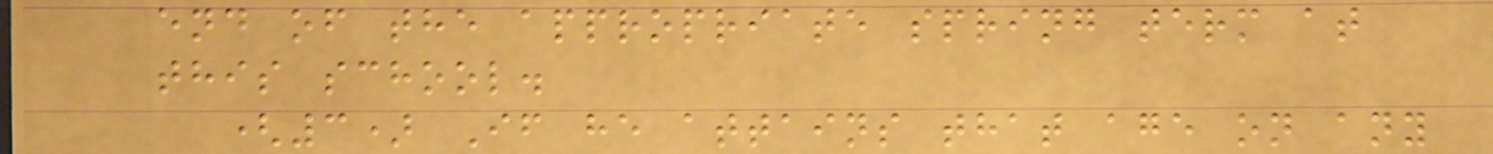end of the appropriate spring term at
this school.
(3) If he attains that age on any
